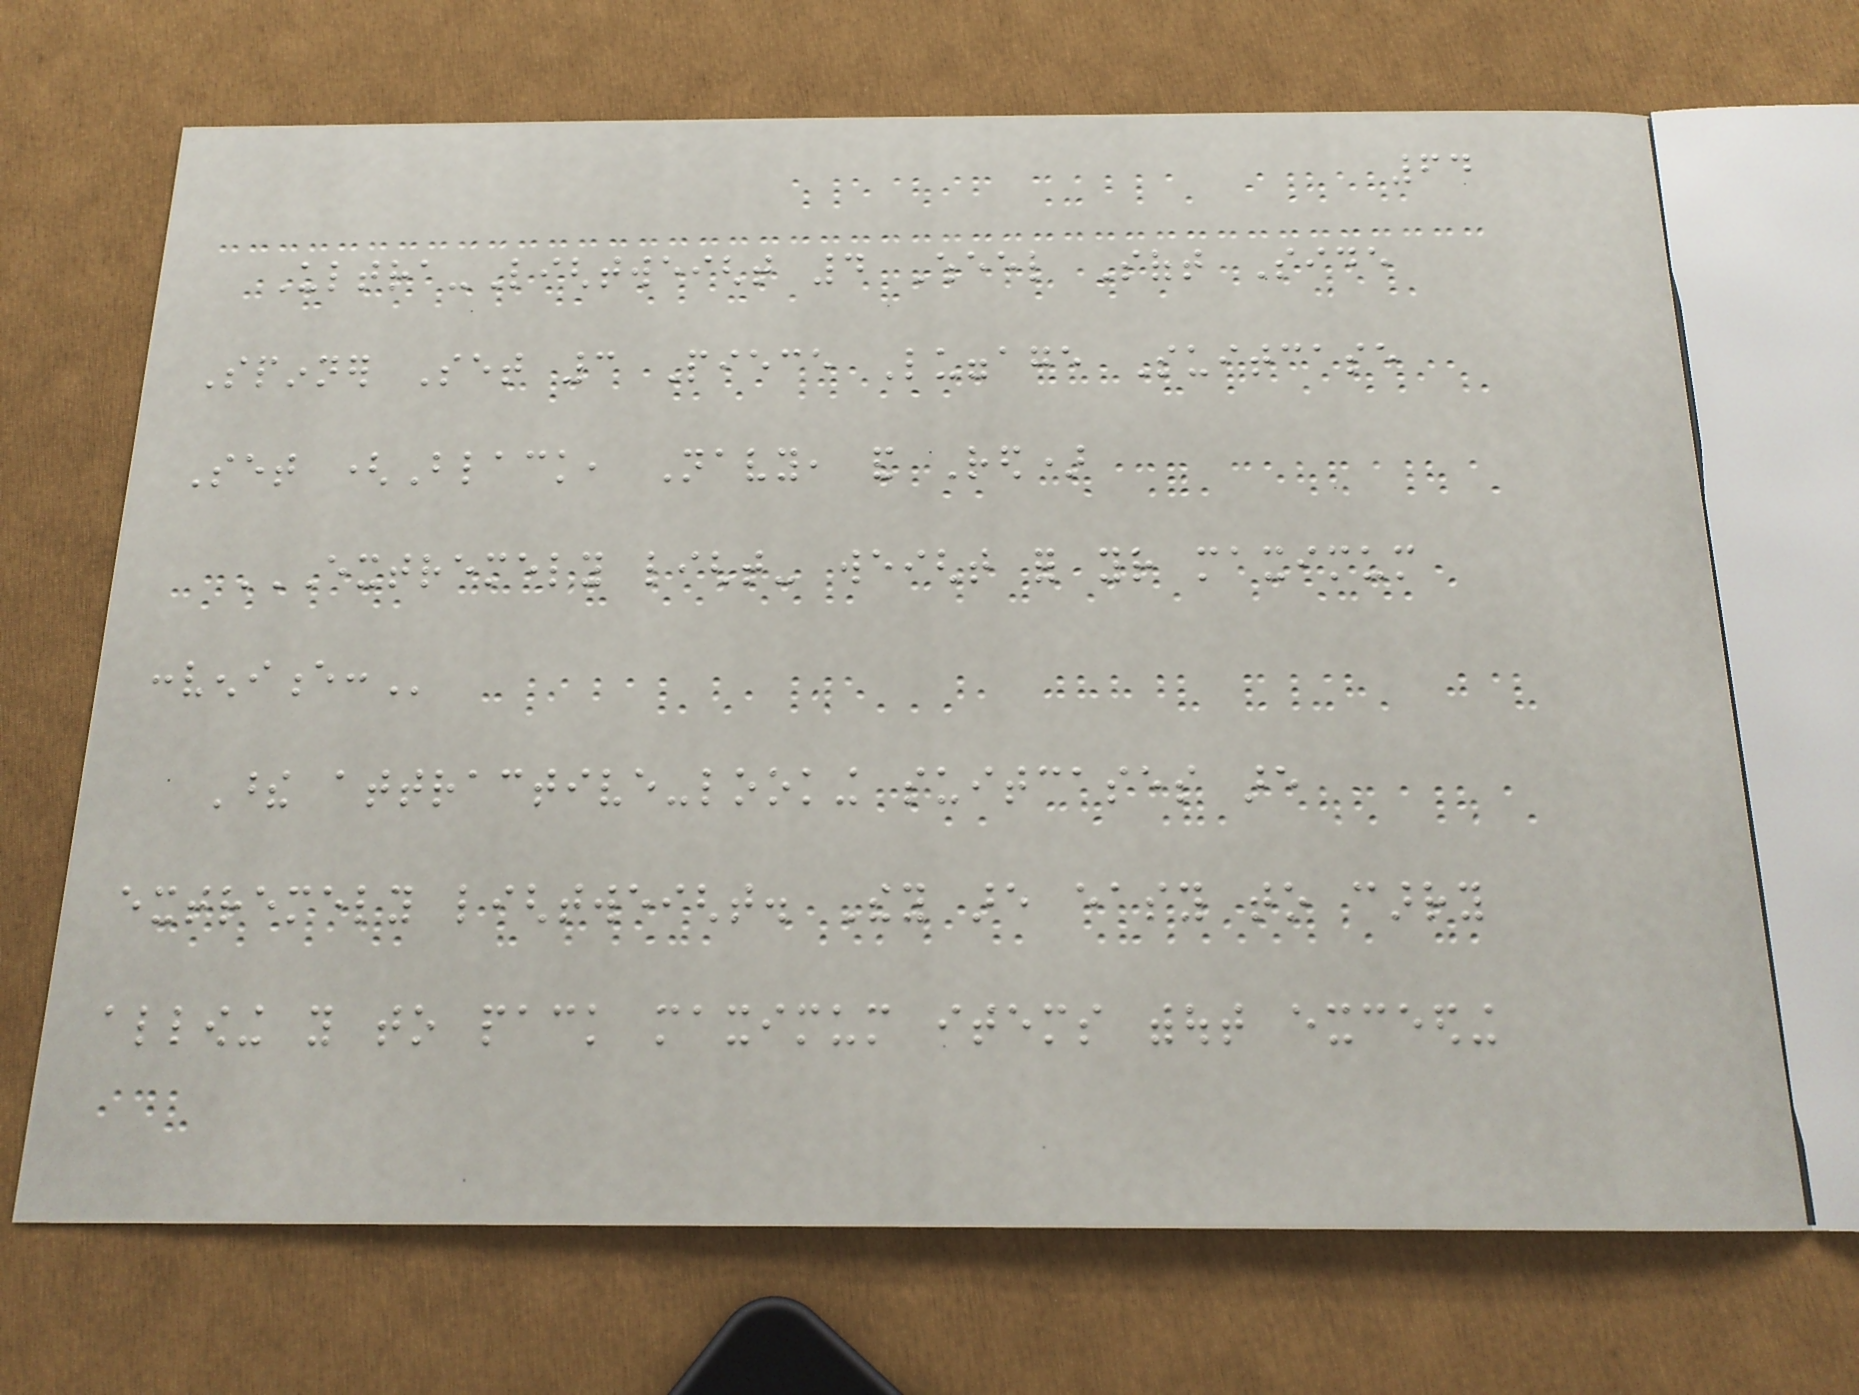64
Ultra-Lightweight 4 Wheel Soft Side
Spinner Set 3 Piece Luggage Suitcase
Set (Black, Navy, and Red)
EXTREMELY LIGHT- WEIGHT FOR YOUR MAXIMUM
CONVENIENCE:
These attractive-looking suitcases are
extremely lightweight. They are easy to carry
allowing you to pack maximum items without exceeding
